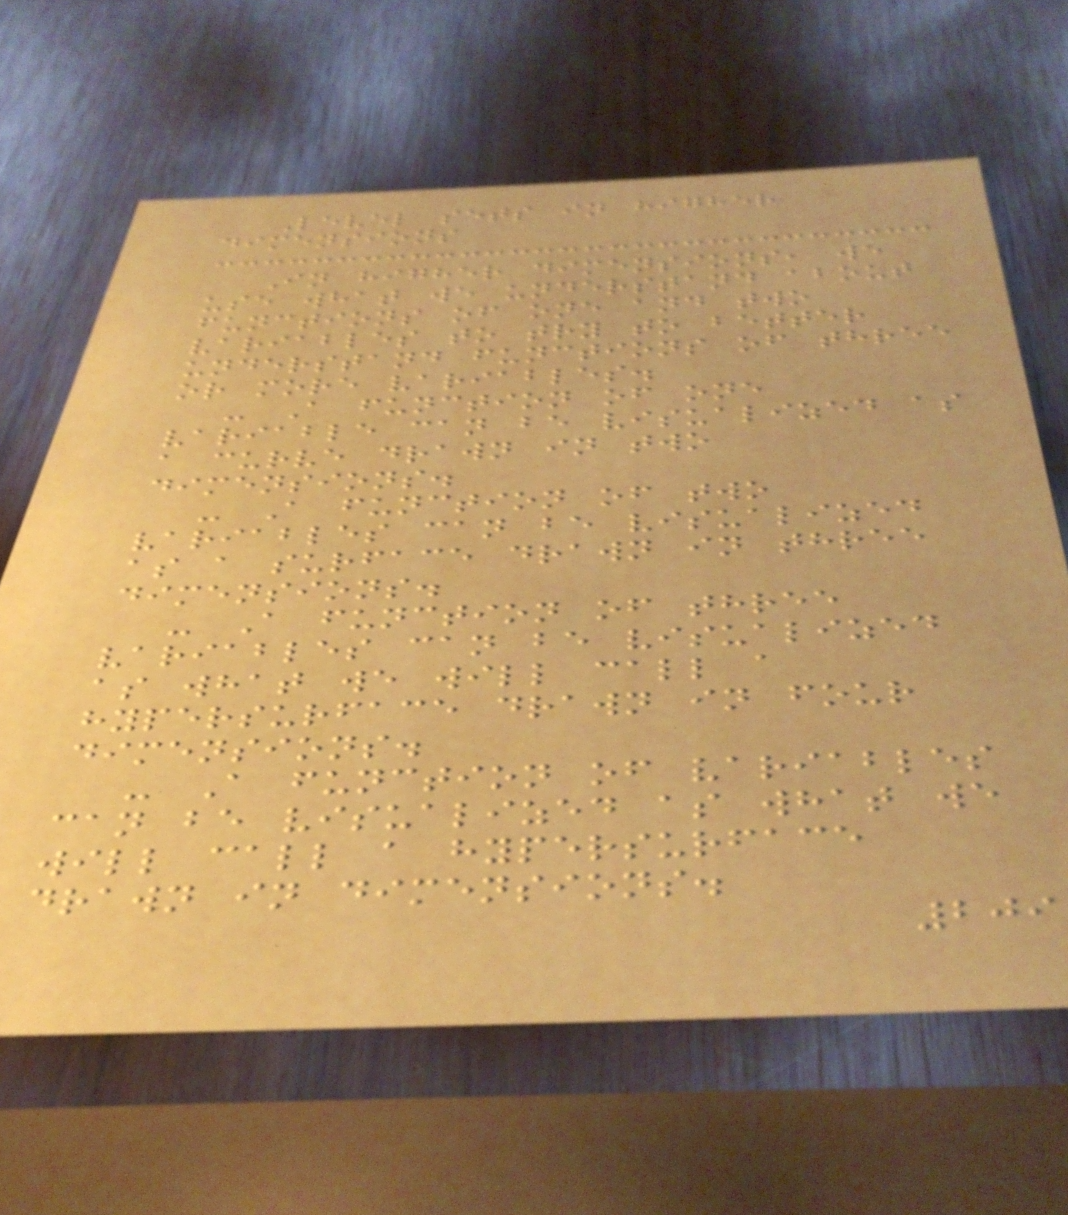Level sets in higher
dimensions
In higher dimensions, we
use what we understand about
functions of one and two
variables to try to better
understand functions of three
or more variables.
- A function of one
variable can be visualized as
a curve drawn in two
dimensions.
- A function of two
variables can be visualized
as a surface drawn in three
dimensions.
- A function of three
variables can be visualized
as what we will call a
hypersurface drawn in four
dimensions.
- A function of variables
can be visualized as what we
will call a hypersurface
drawn in dimensions.
209
